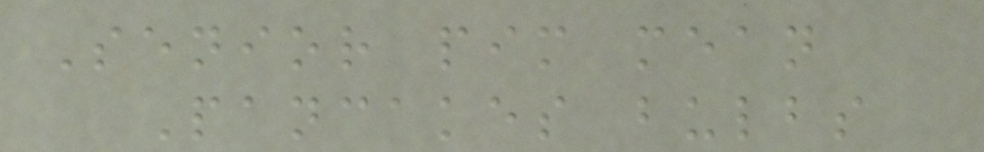Senior pim mean
Pancakes bulbs
